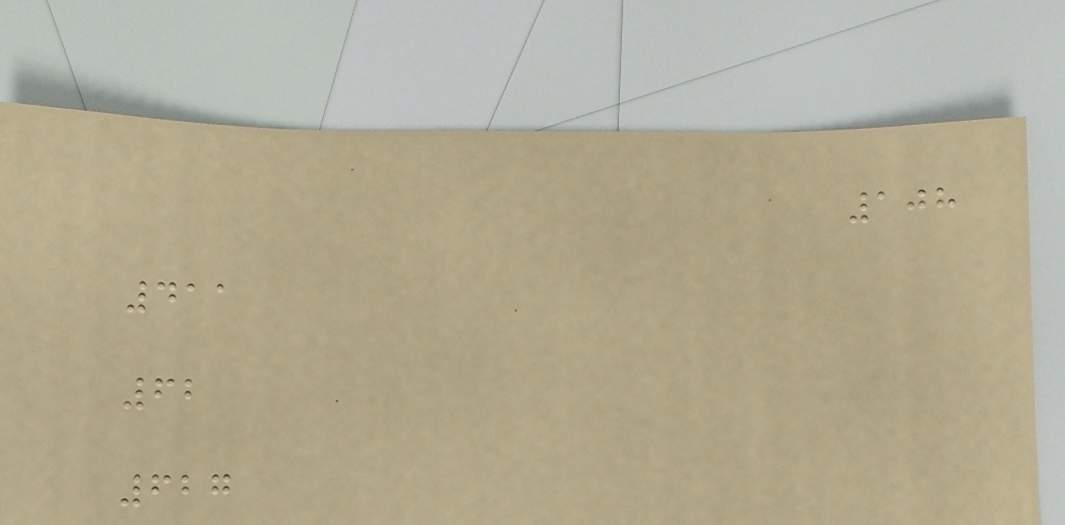108
411
62
627
